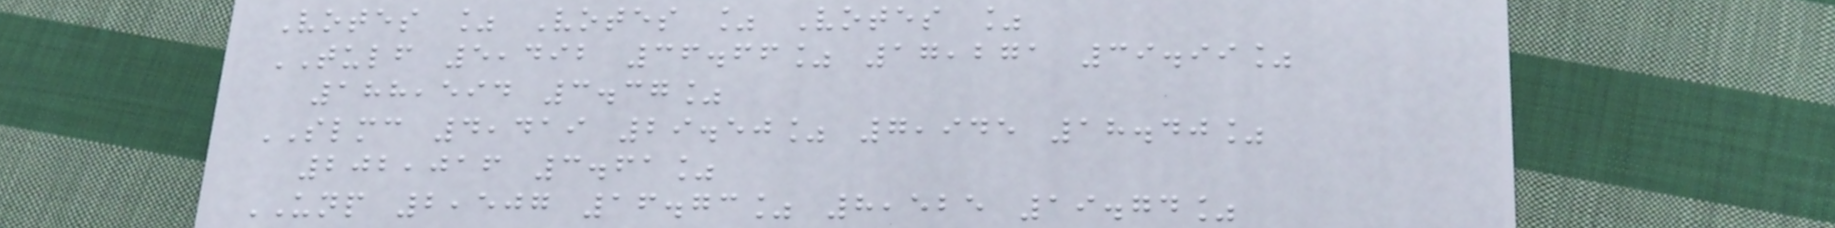Votes % Votes % Votes %
TULF 5,492 36.66% 17,271 39.99%
188,594 3.37%
SLMC 4,419 29.50% 7,945 18.40%
202,016 3.61%
UNP 2,507 16.73% 8,525 19.74%
